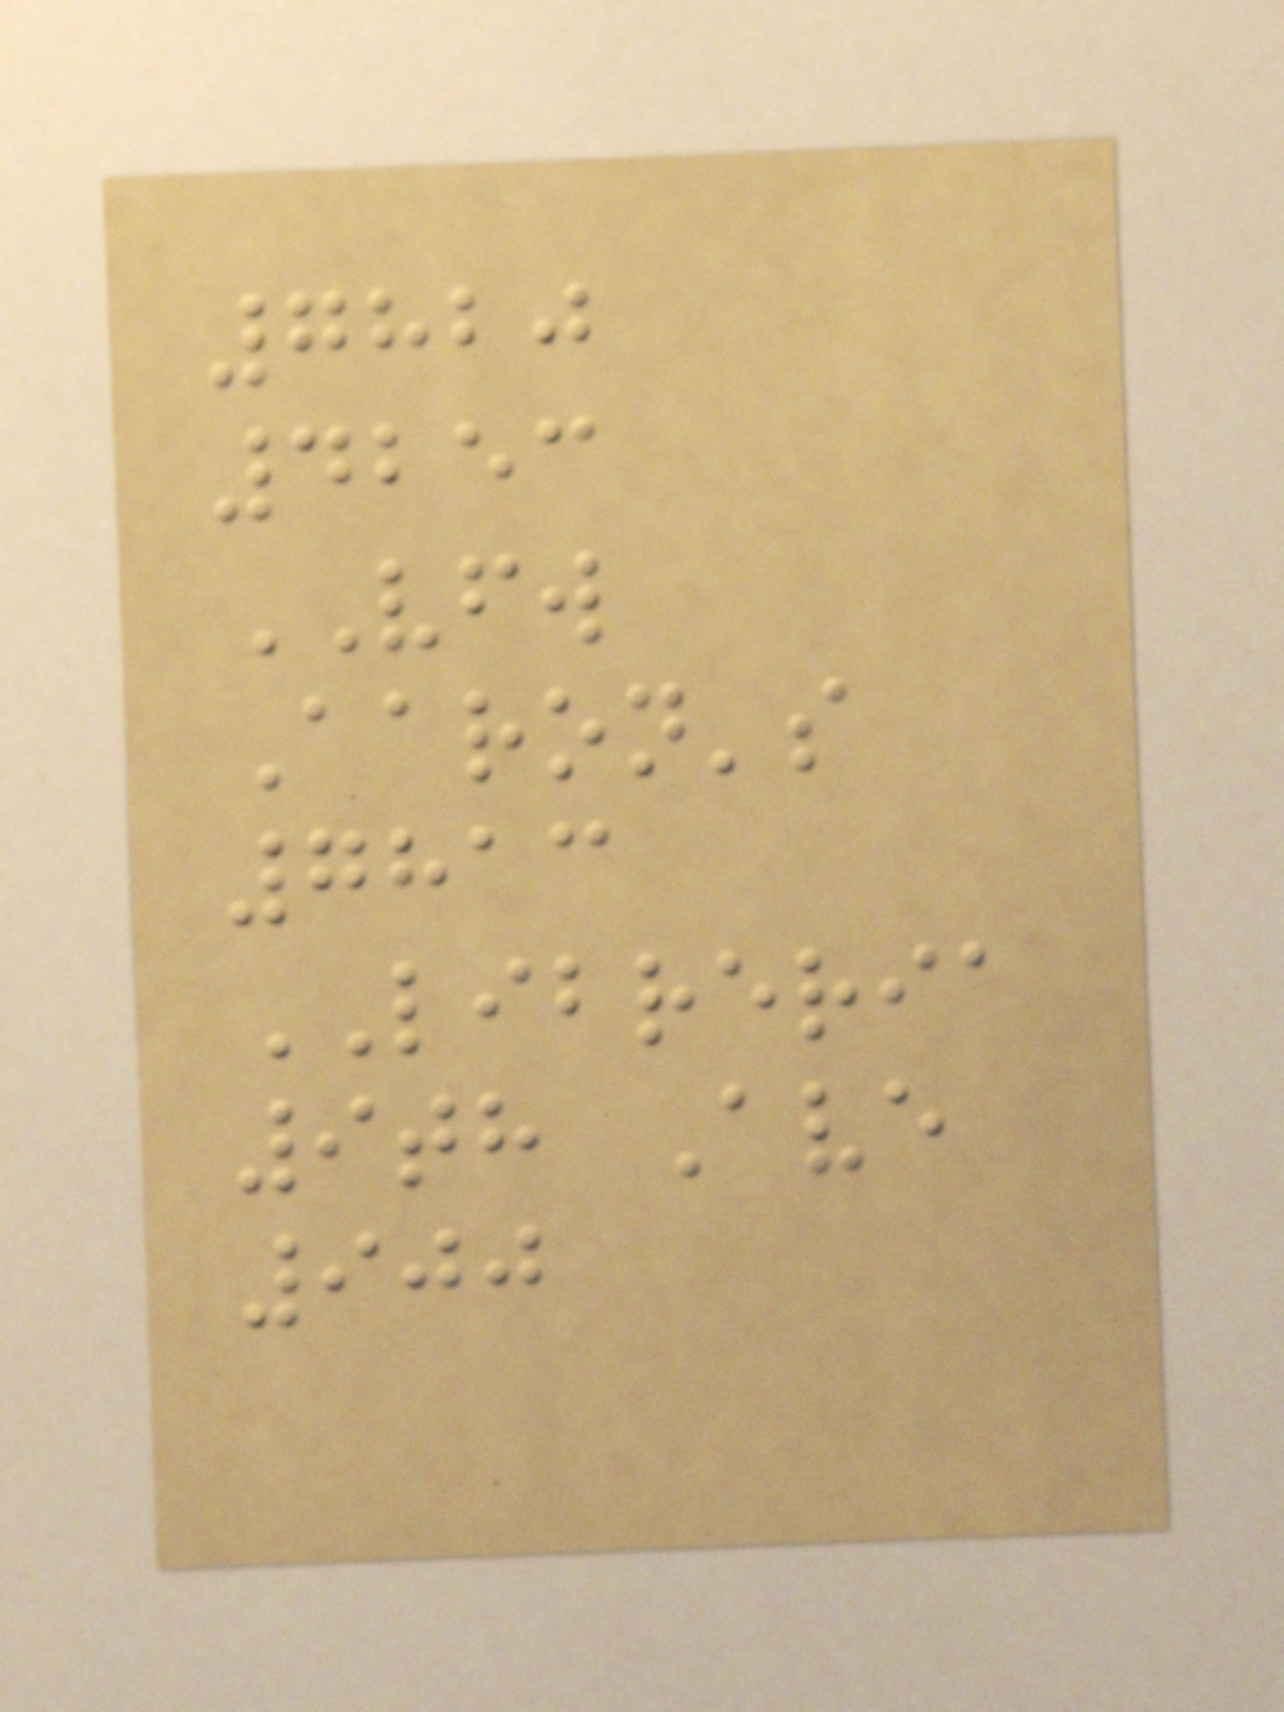7820
4253
VFW
Aaron's
7813
LIBRERIA
9th Ave
900
